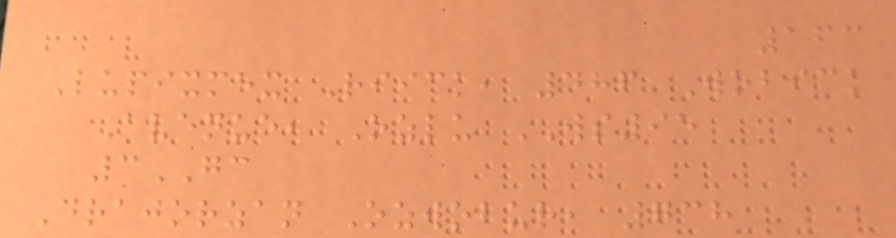163
Lupixmex Riick, 486 Wobick
Avenue, Ozlu WS95
3GC
Drajorzan Ozwobur, 738
